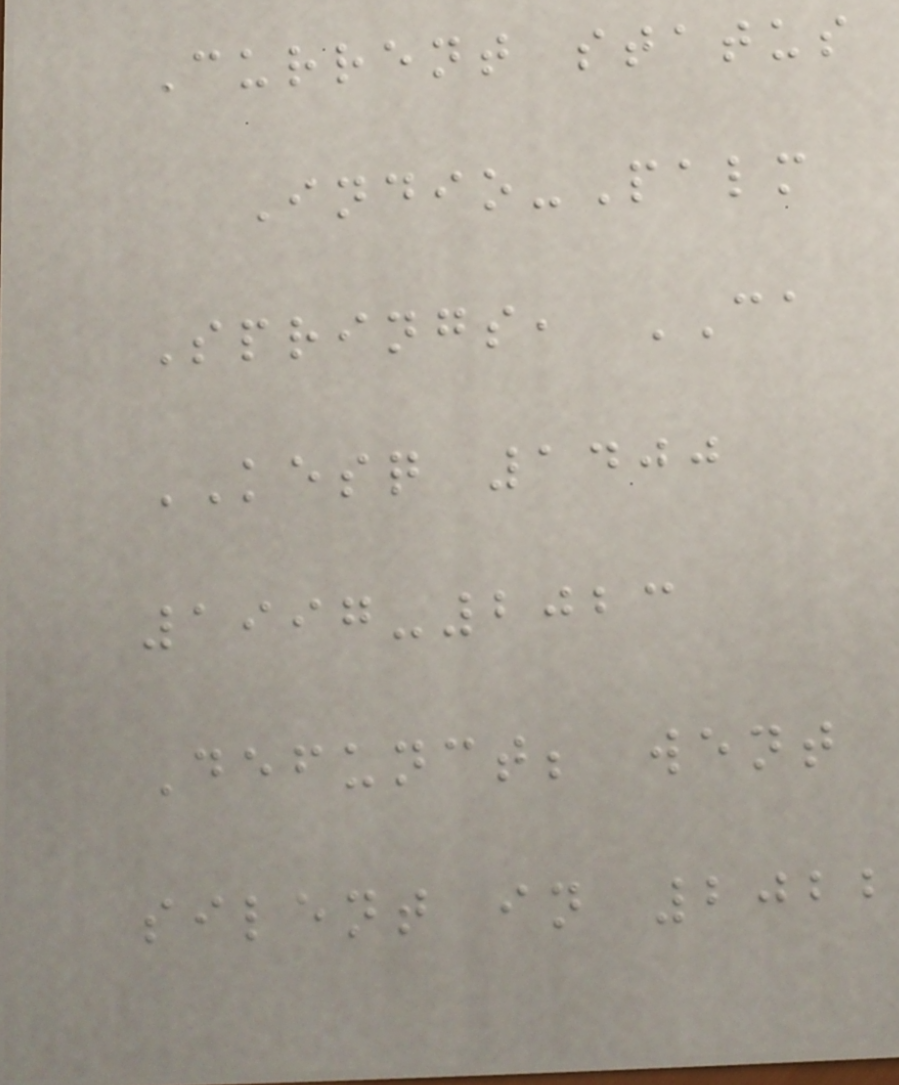Current status
Indio-Palm
Springs, CA
KESQ 1400
1997-2023
Defunct; went
silent in 2022
